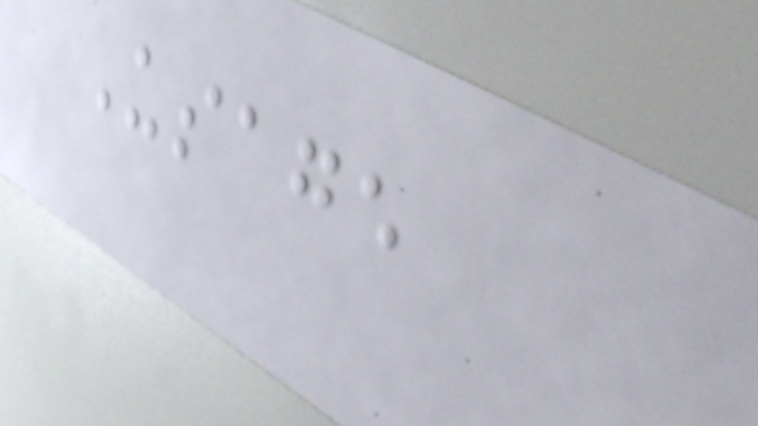Usage
